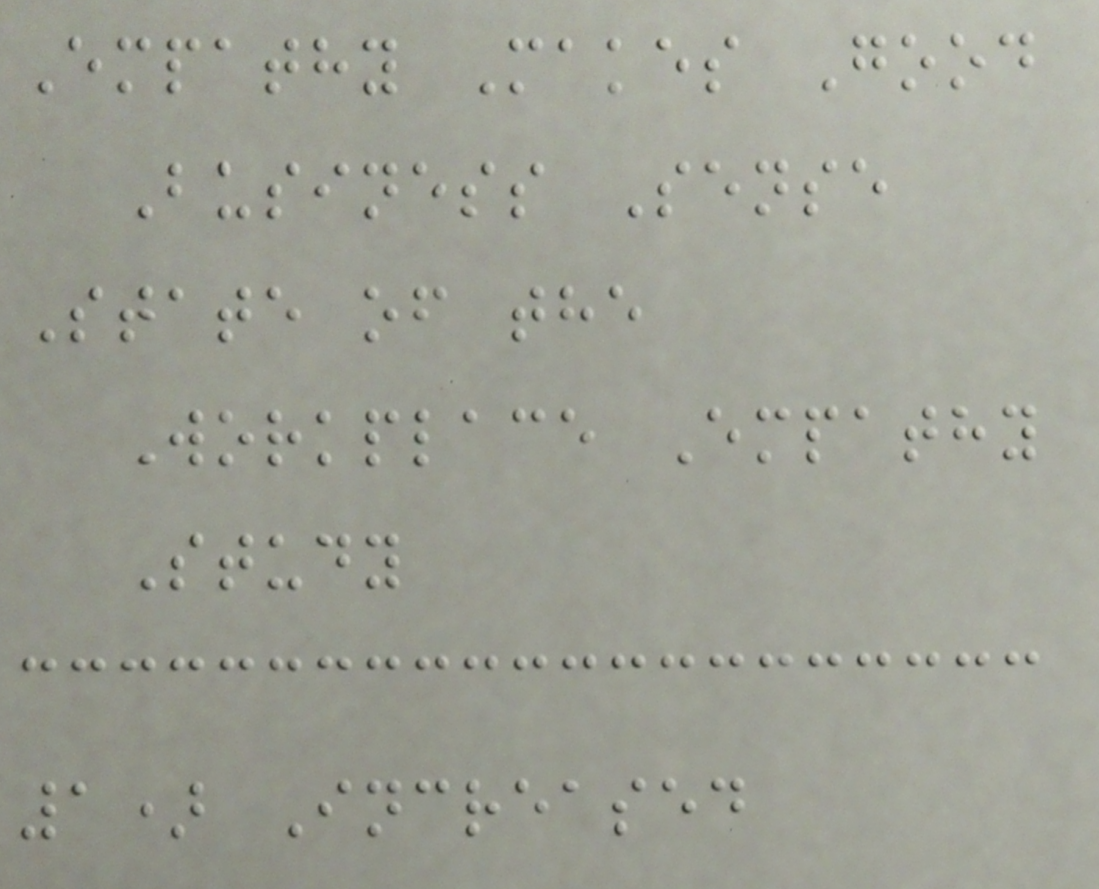Empathy Makes Good
Business Sense
State of the
Workplace Empathy
Study
1) Increased
